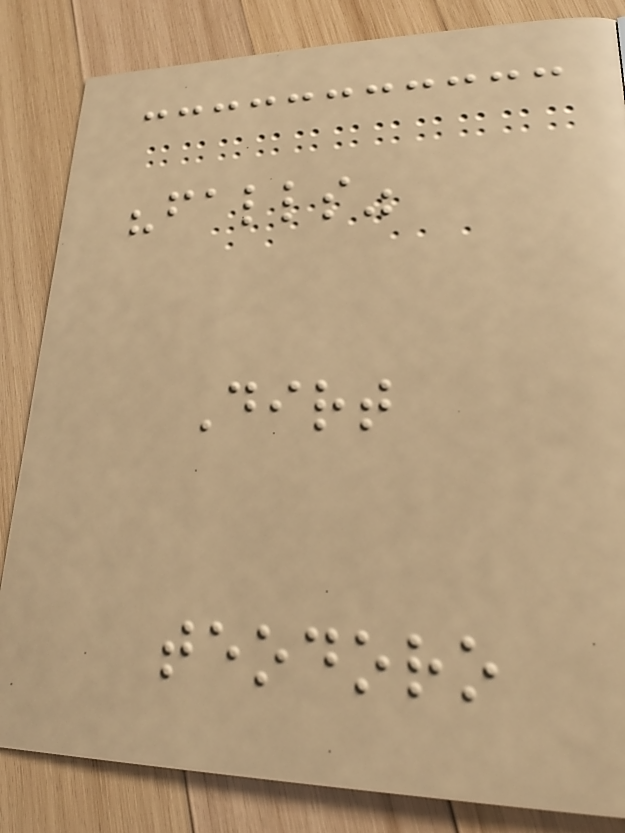"falls"
Dirt
teodoro
